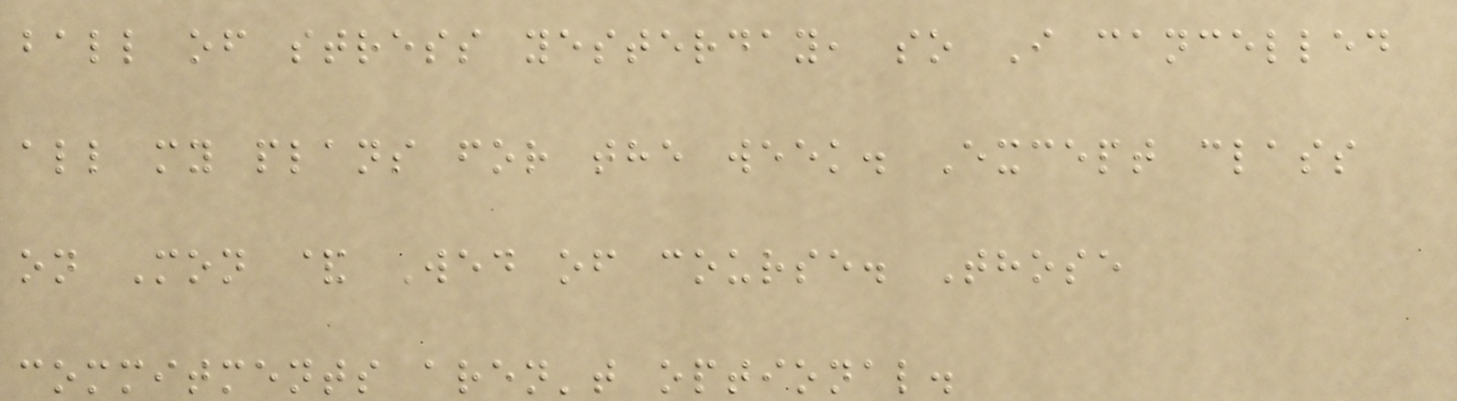ball of stress yesterday, so I cancelled
all my plans for the week. Except class
on Mon & Wed of course. Those
commitments aren't optional.
